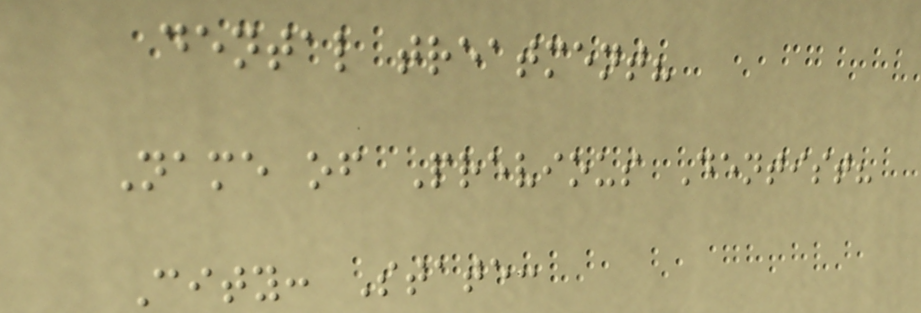dental treatment?
Name of Previous Dentist?
City: State:
